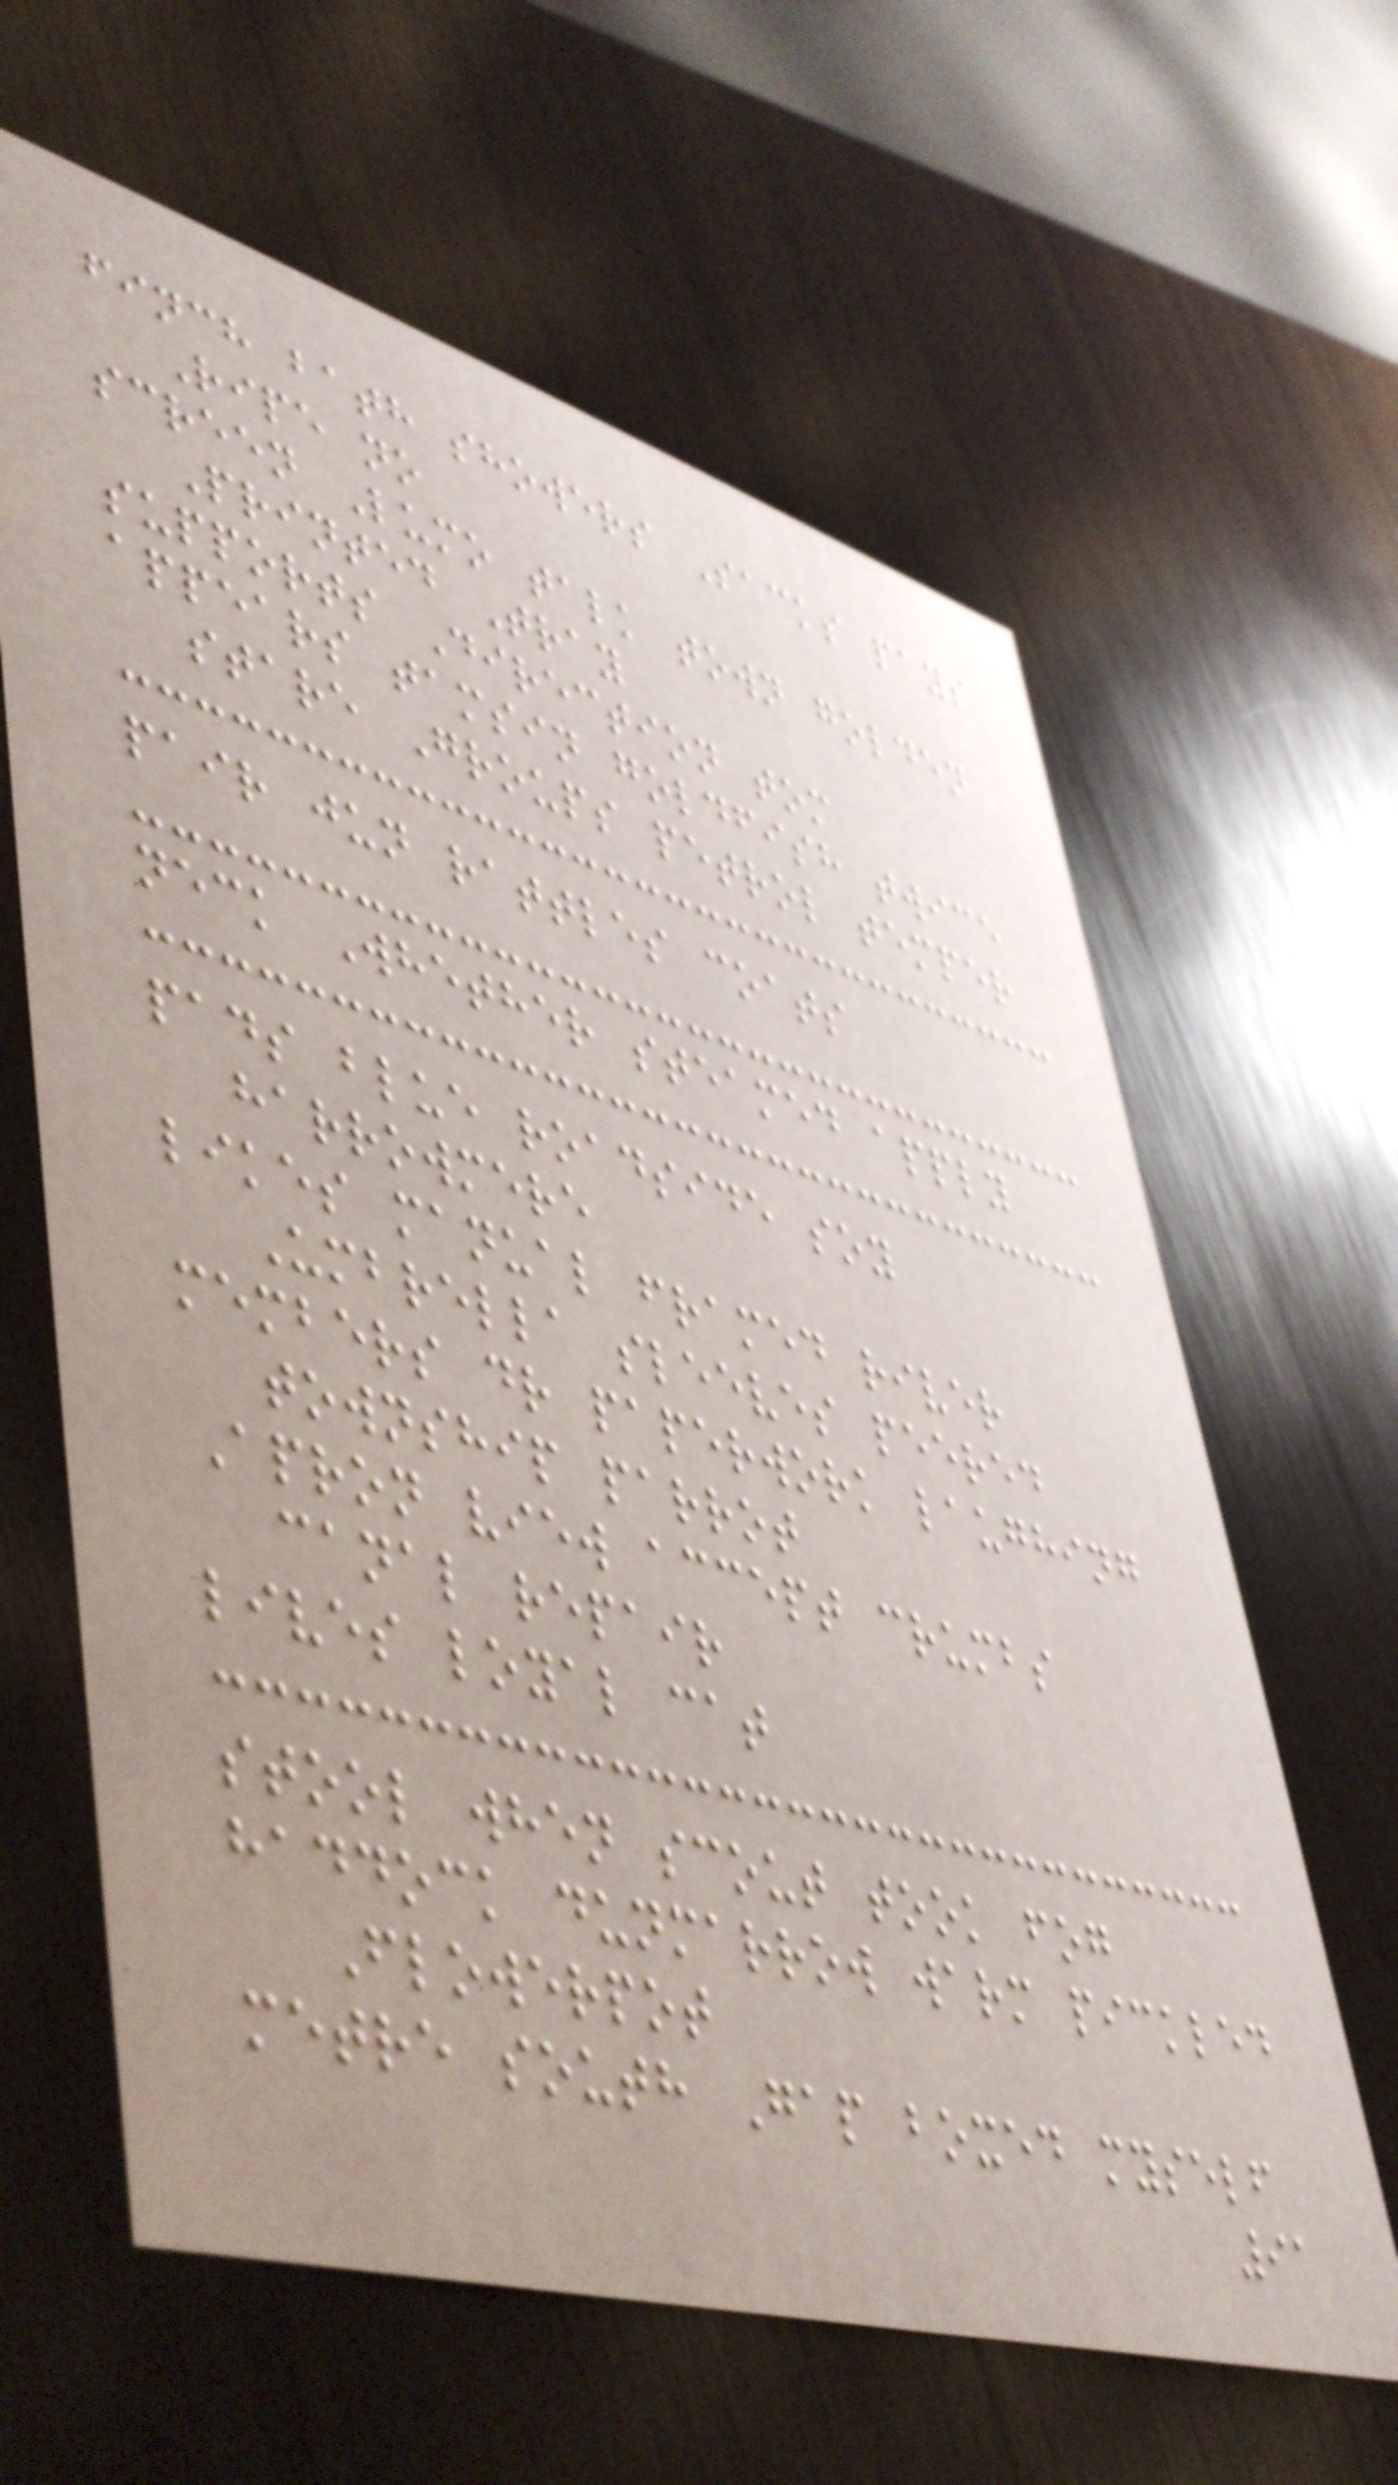finch bath showers Sacks pays
Ripe no
screen Lumo talk town golden
Printed Tray
supports Direction tom
appears tamsin goldfish twice
stare Groups petrol temper
pair jun rattles coats
neck Whether steamed apply
pads blue roadside soy
harrowmere
likes manual framed river
Umbrella sleeves peered
members dr paperwork laughing
township parrot
Apron view accept crumbs
canal repair
lives loyal cat
stool when scout took fog
haddock dunmarrow warm pickled
Flowerpot
metre south Gap boxed myself
91
